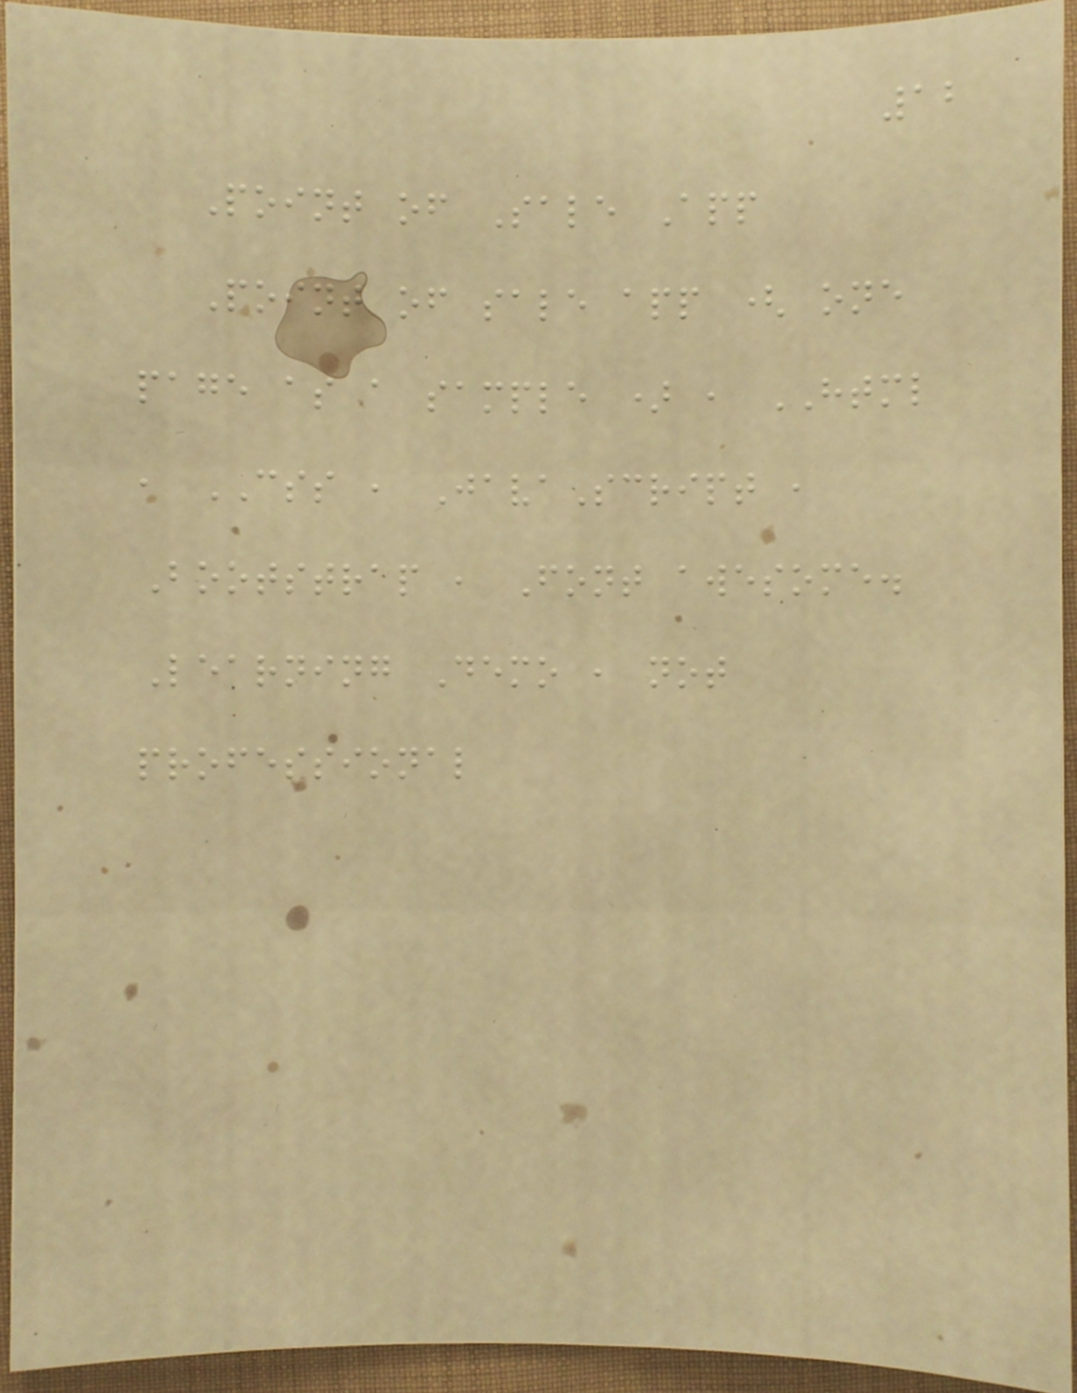12
Point of Sale App
Point of sale app ( one
page as a sample ) , HTML
, CSS , JavaScript ,
Bootstrap , Font awesome.
Learning Demo , not
professional
